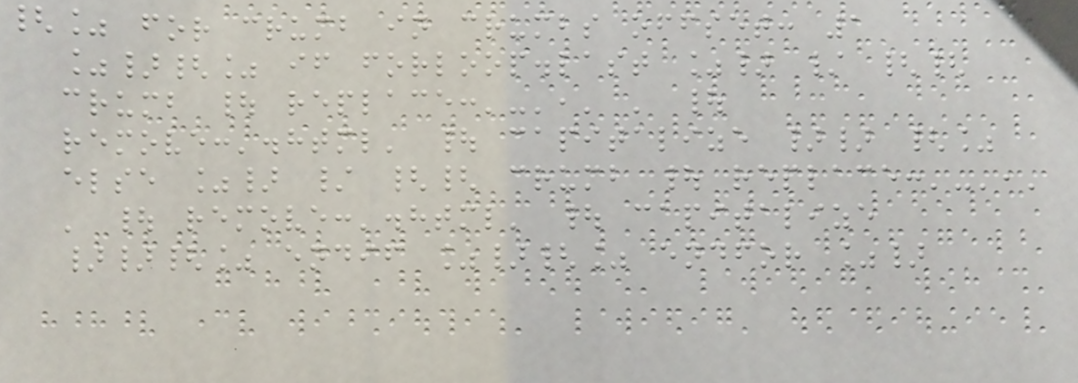{% for crumb in crumbs offset: 1
%}{% if forloop.last %} / {{
crumb | replace:'-',' ' |
remove:'.html' | capitalize }} {%
else %} / {{ crumb | replace:'-','
' | remove:'.html' | capitalize
}}{% endif %}{% endfor %}
